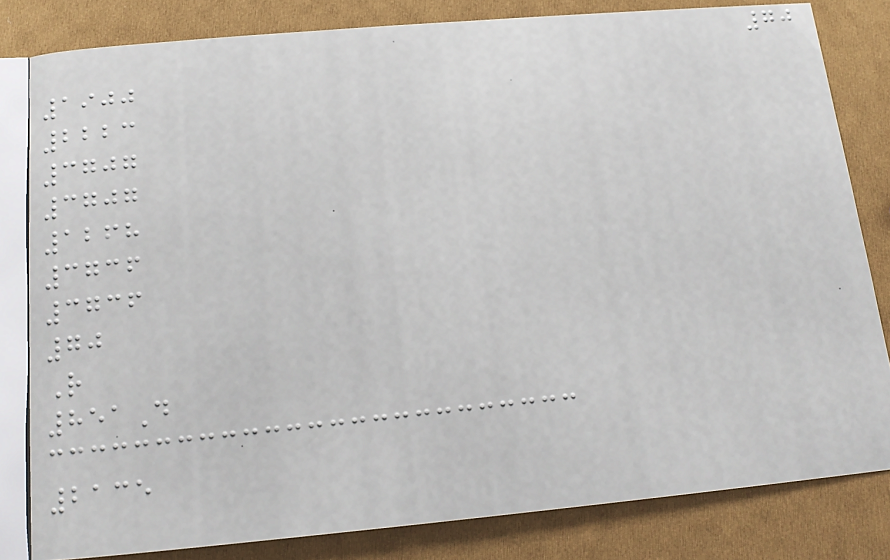70
1900
2223
3707
3707
1268
3736
3736
70
R
851D
2135
